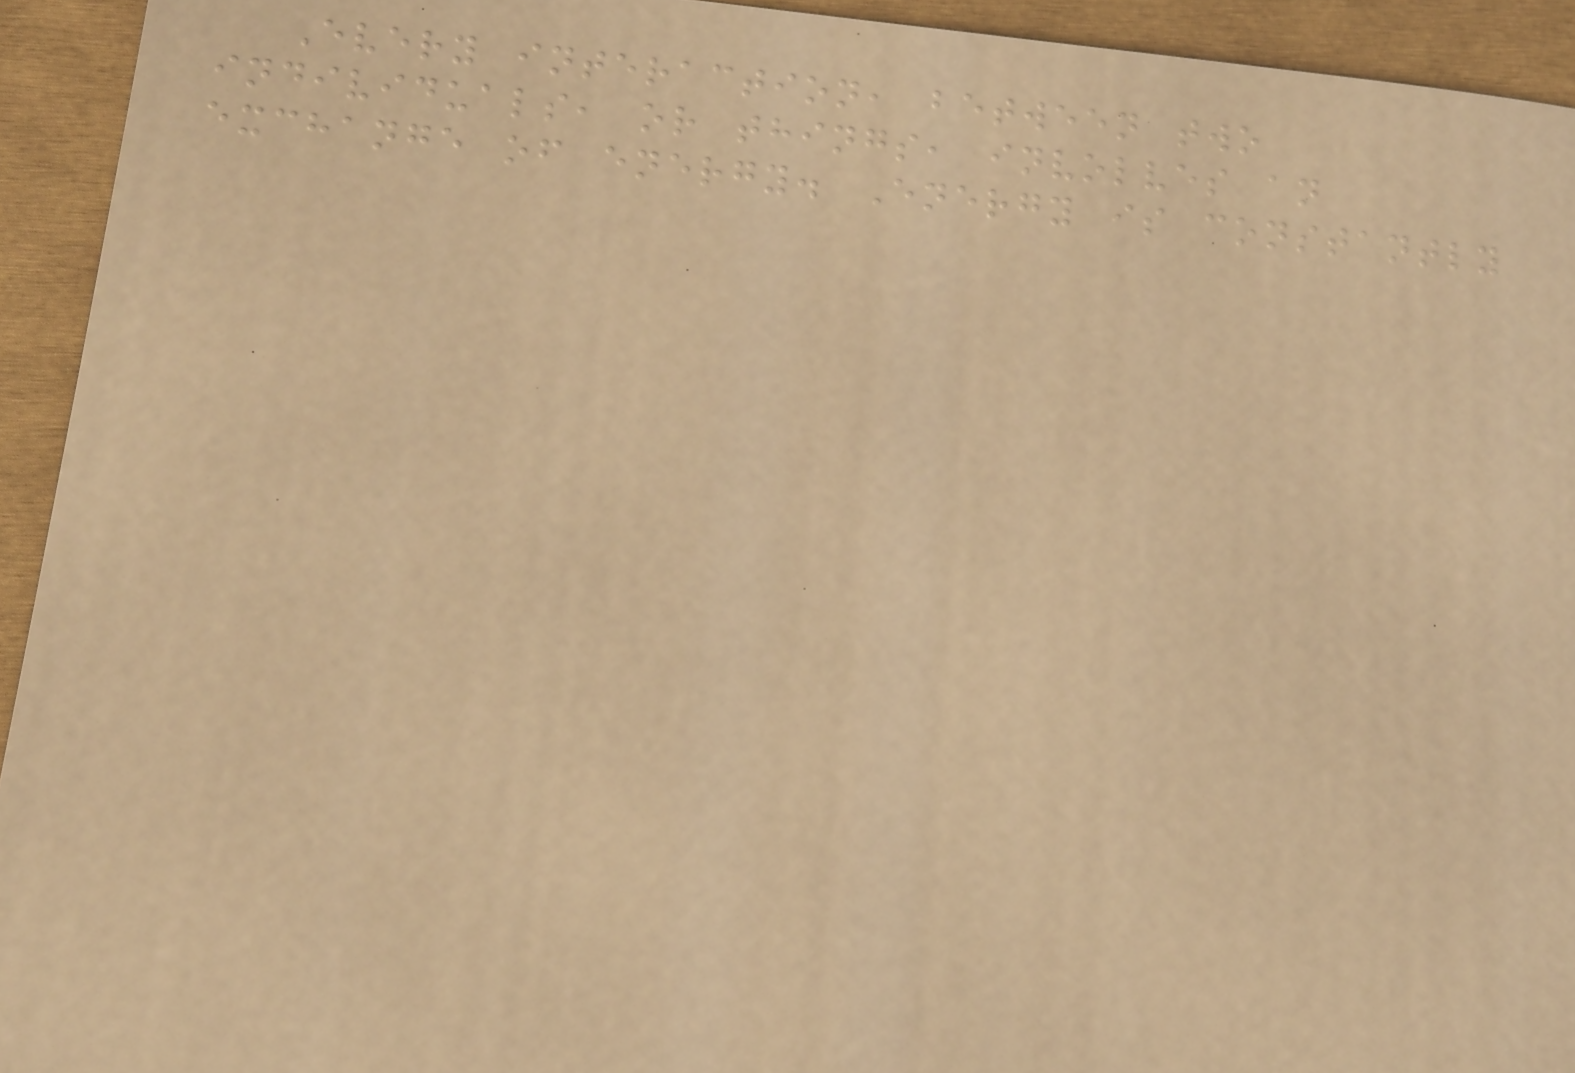Every interaction, between two
individuals, or things, involves an
exchange of energy. Energy is constantly
